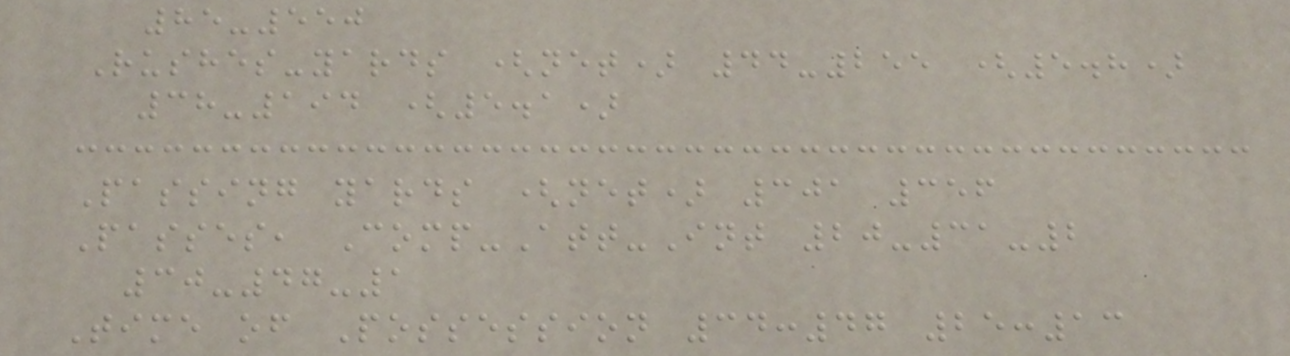85-550
Rushes-yards (net) 44-255 (5.8)
38-194 (5.1)
Passing yards (net) 301 356
Passes, Comp-Att-Int 20-31-2
30-47-1
Time of Possession 34:47 25:13
